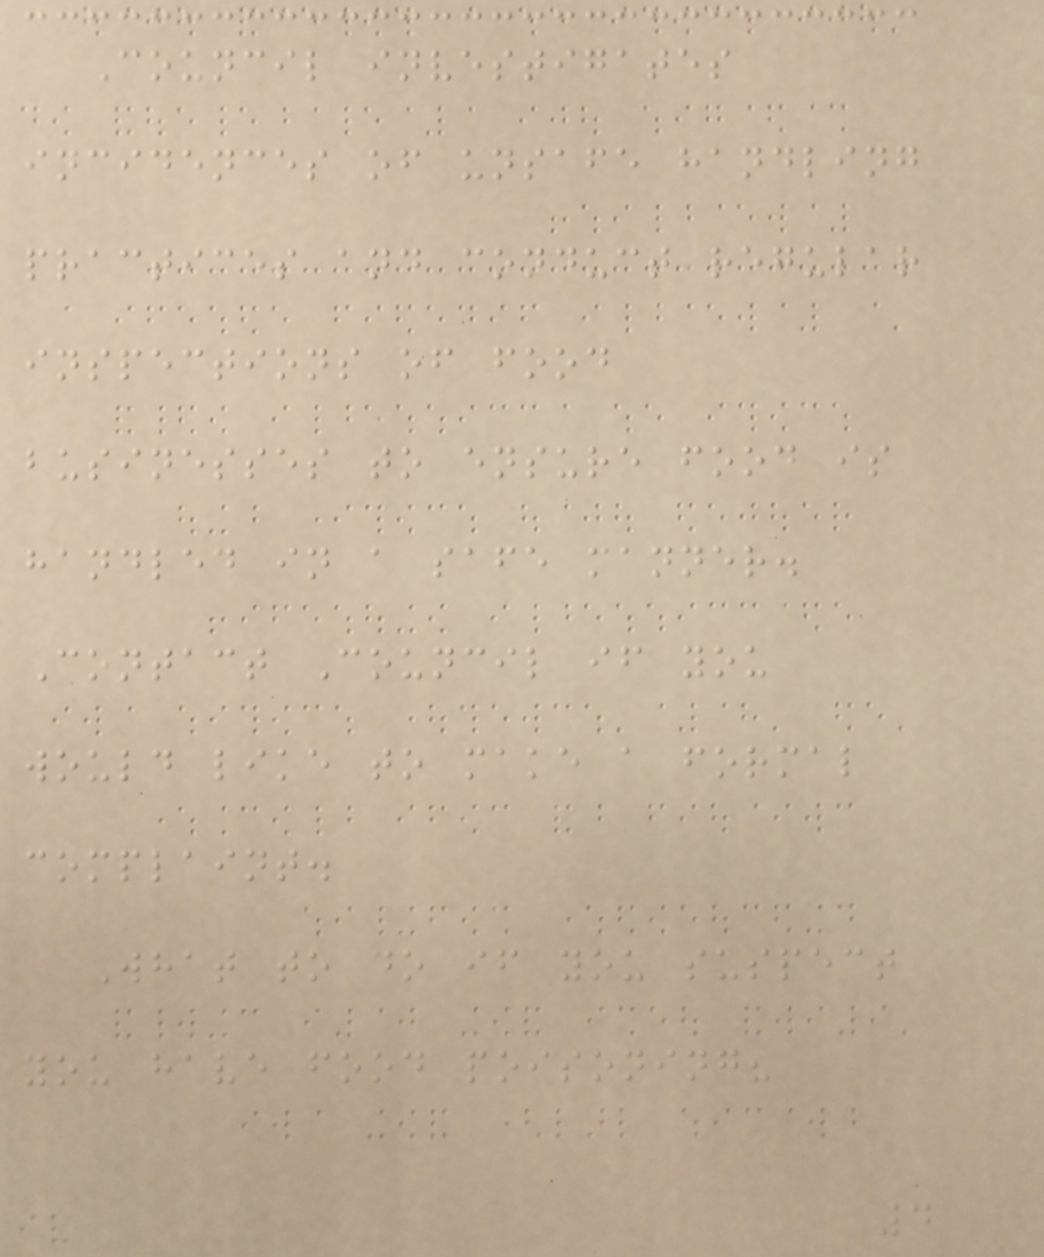Council investigates
incidences of unsafe handling
practices and conduct regular
inspections of food
businesses to ensure food is
handled in a safe manner.
Contact Council if you
would like to make a formal
complaint.
What to do if you suspect
you have food poisoning?
4
